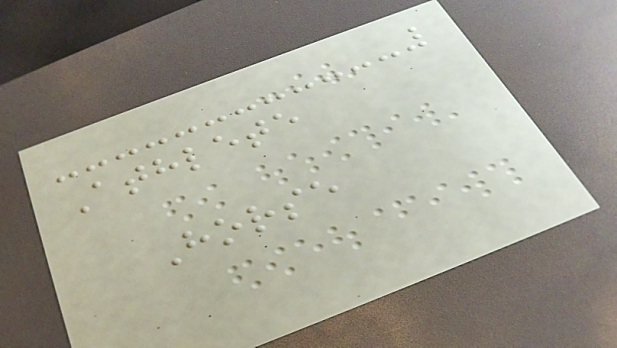Athlete
Horse
